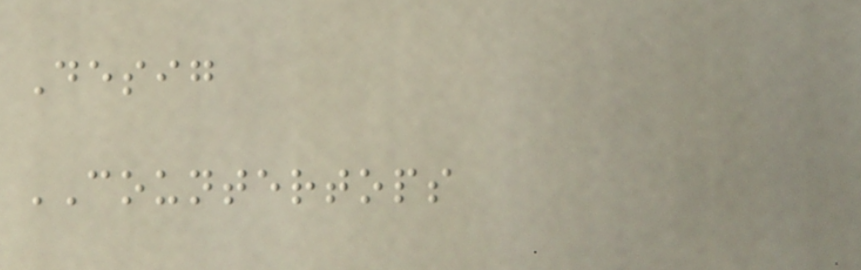Desig
COUNTERTOPS
